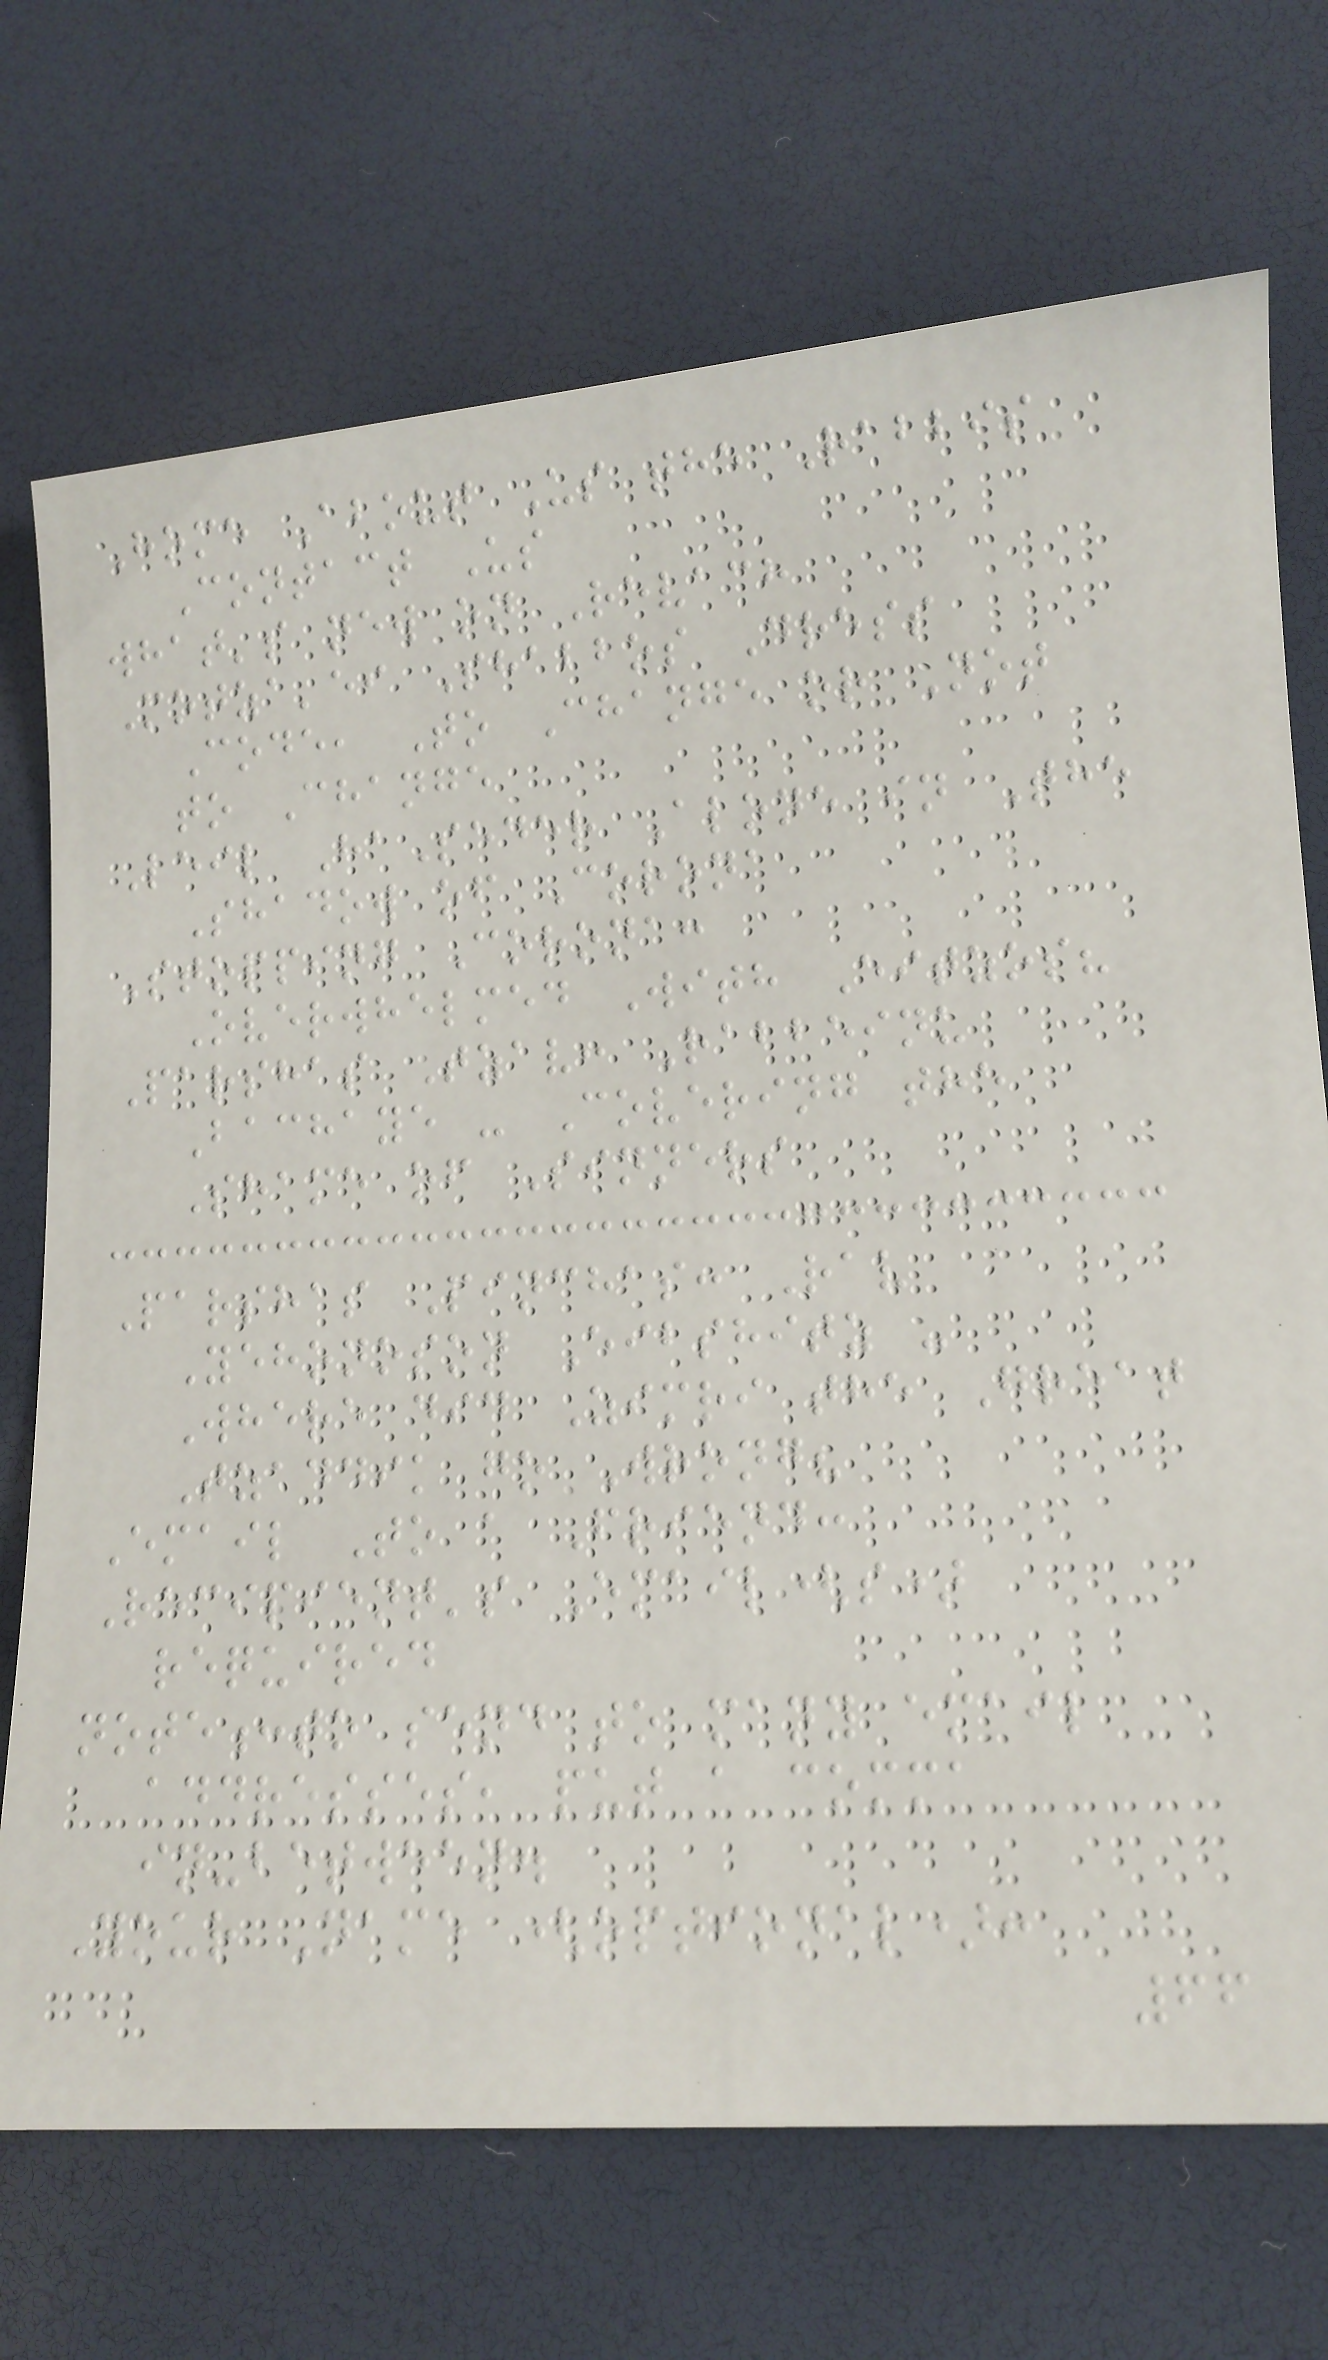Home About Us the Rabbis
Contact Us
what's new on Revach
Motza'ei Shabbos Dress
Code, To Change or Not
to Change
Leil HaSeder Alone in The
Shadow of Corona
Stopping Corona:
Overwhelmed With Eitzos?
Parshas Tzav: Rabbeinu
Bachaye - Covering the
Shame of Sinners
Parshas Pinchas: Rav
Yehonoson Eibshitz -
Where did Zimri the Great
Tzaddik go Wrong?
Email To a Friend:
Recipient's Email(s)
required
note:to send to many email
addresses, put a comma
in-between.
Your Name (optional):
66
